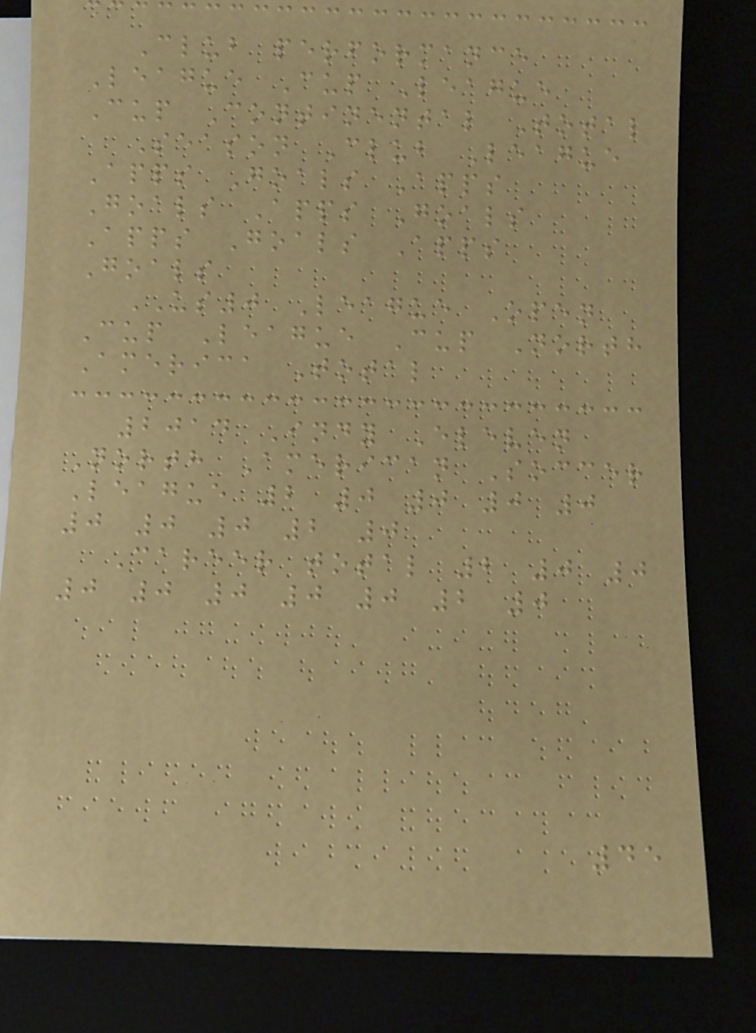Club performance
League Cup League
Cup Continental Total
Season Club League
Apps Goals Apps
Goals Apps Goals
Apps Goals Apps
Goals
US0 League Open
Cup League Cup North
America Total
2014 Indy Eleven
North American Soccer
League 2 0 0 0 0
0 0 0 2 0
Career total 2 0 0
0 0 0 0 0 2 0
45
